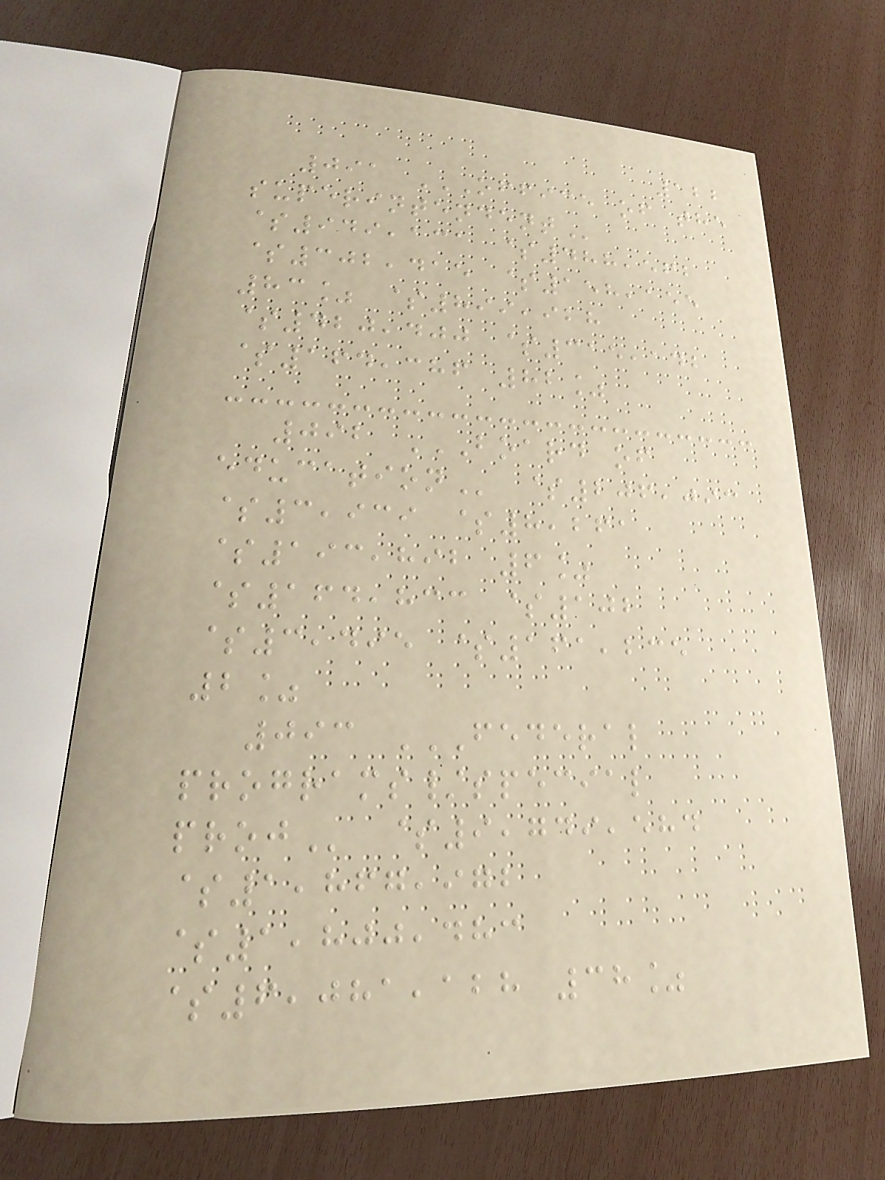122
091 OFFICE OF THE
SUPERINTENDENT
$949,131 $488,562
$302,415 $158,155
83% $899,928
$420,400 $315,142
$164,386 82%
092 BOARD OF
EDUCATION $206,093
$3,939 $8,261
$193,892 6%
$164,833 $102
$3,495 $161,235
2%
093 FEDERAL
PROGRAMS/SPECIAL
PROJ $9,749,584
$1,867,972
$1,800,483
$6,081,128 38%
